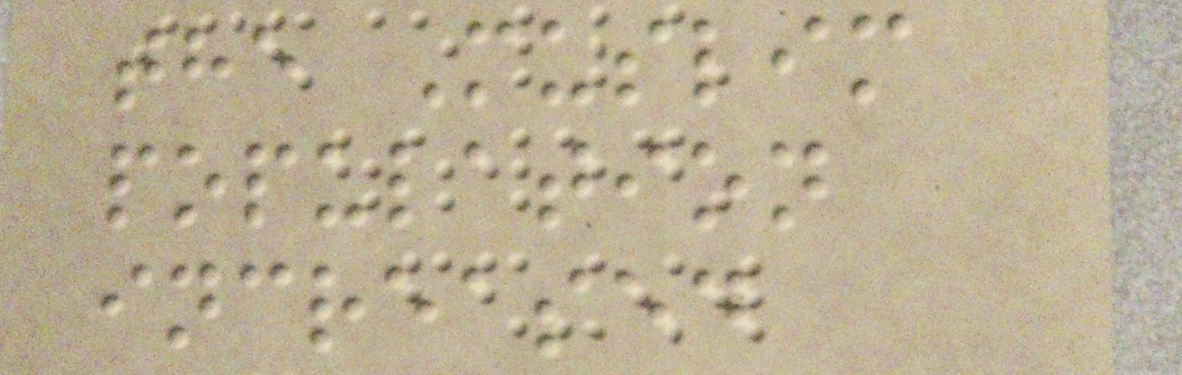the Muslim
population
increased
